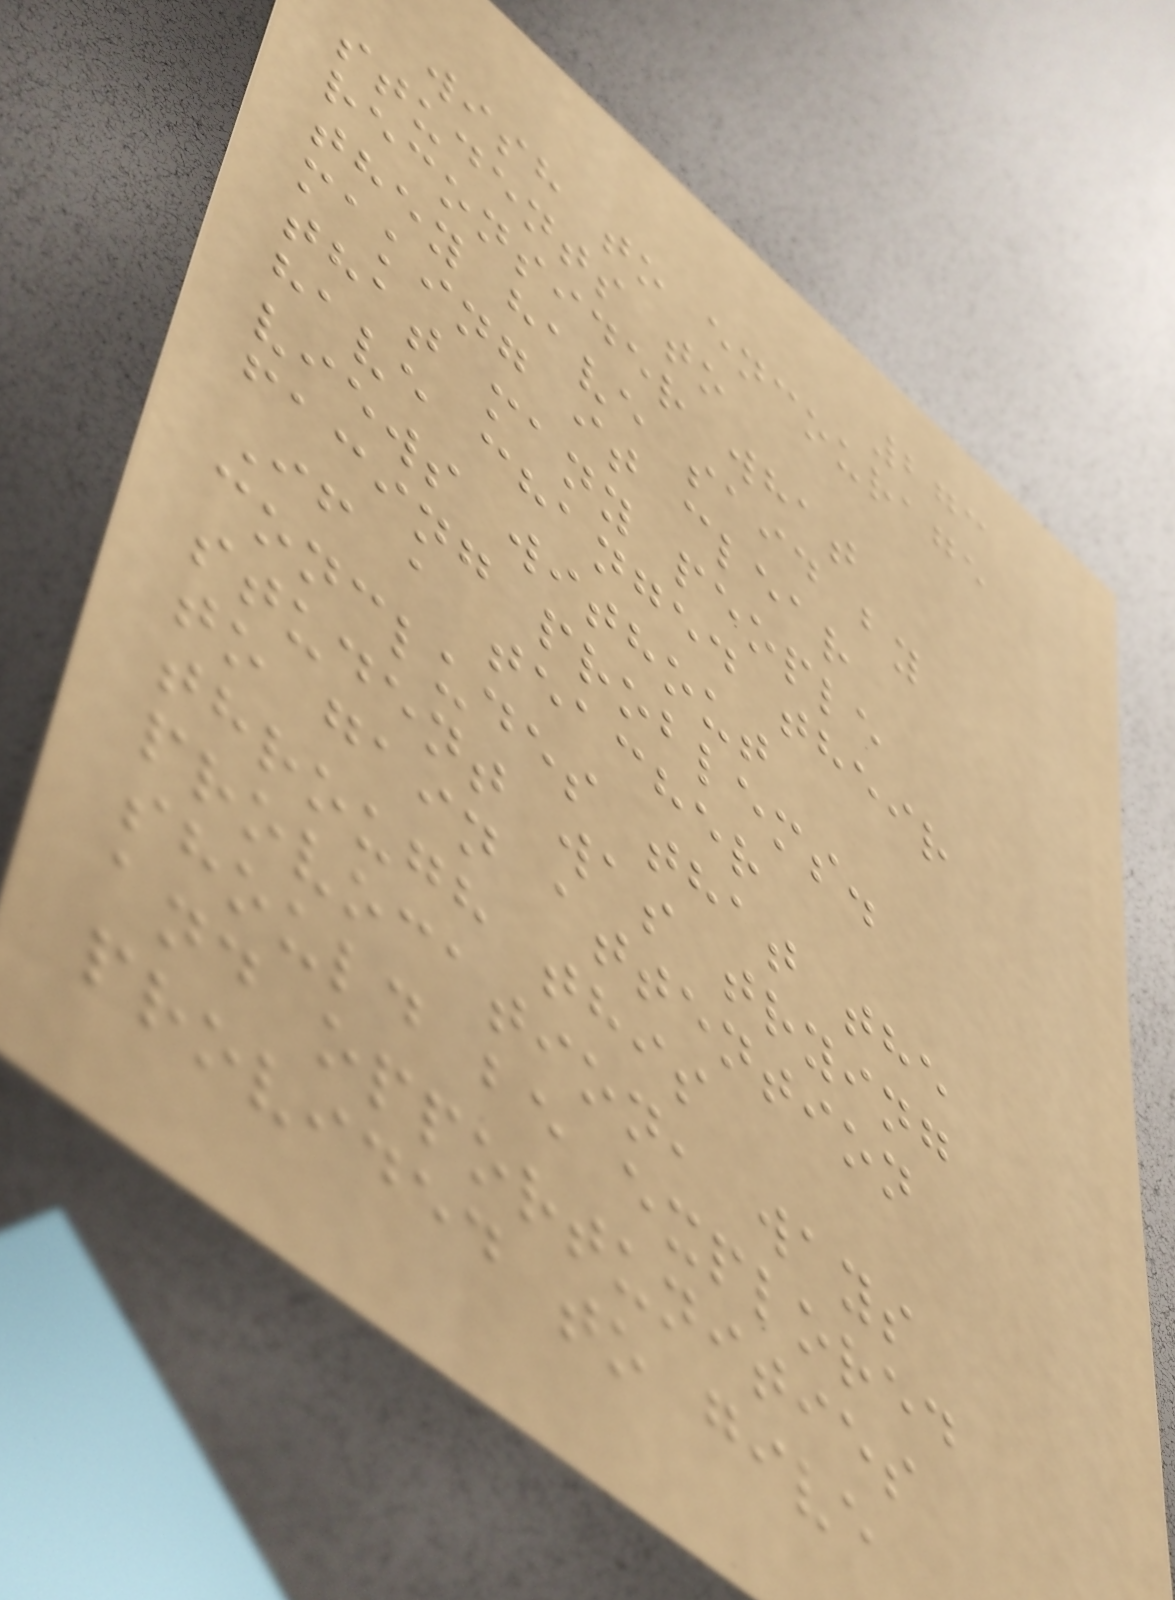273
wish to encourage
students to
reconsider what
they have said by
making it clear
that many people
have changed their
views without
facing problems.
If a teacher
concludes that the
student was trying
to gain attention
through this
provocation, ways
should be explored
and opportunities
provided to give
